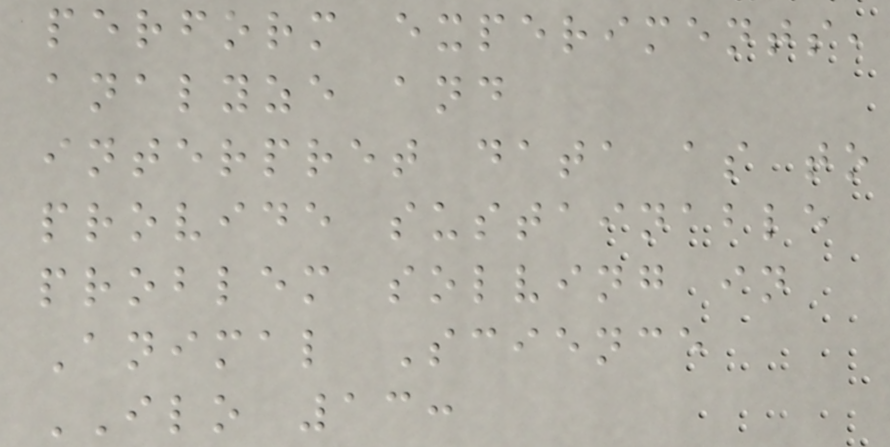perform experiments,
analyze and
interpret data as to
provide sustainable
problem solving in
Animal Science
ILO 13:
